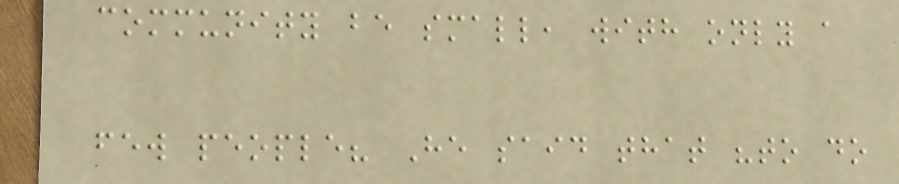community be small, with only a
few people? He said that "to do
